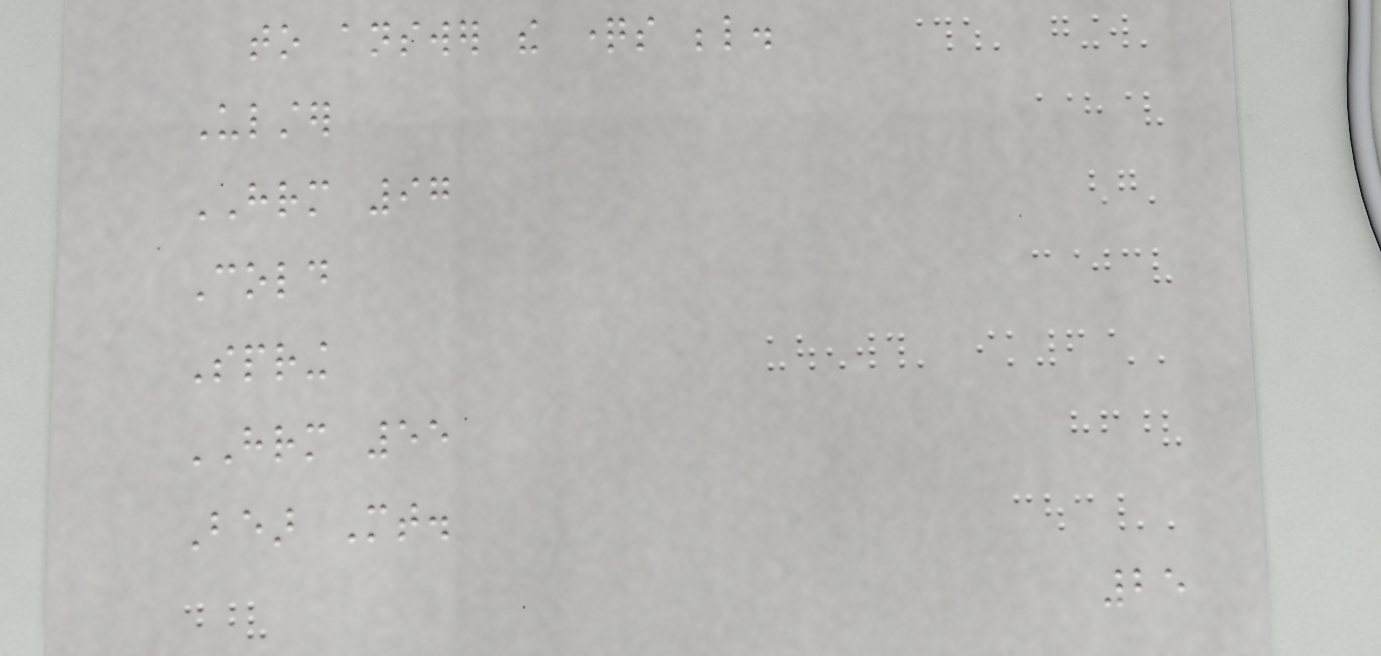to answer the questions below.
Ulster
HRM 97
Cold
Spring
HRM 55
Bear Mt.
25
